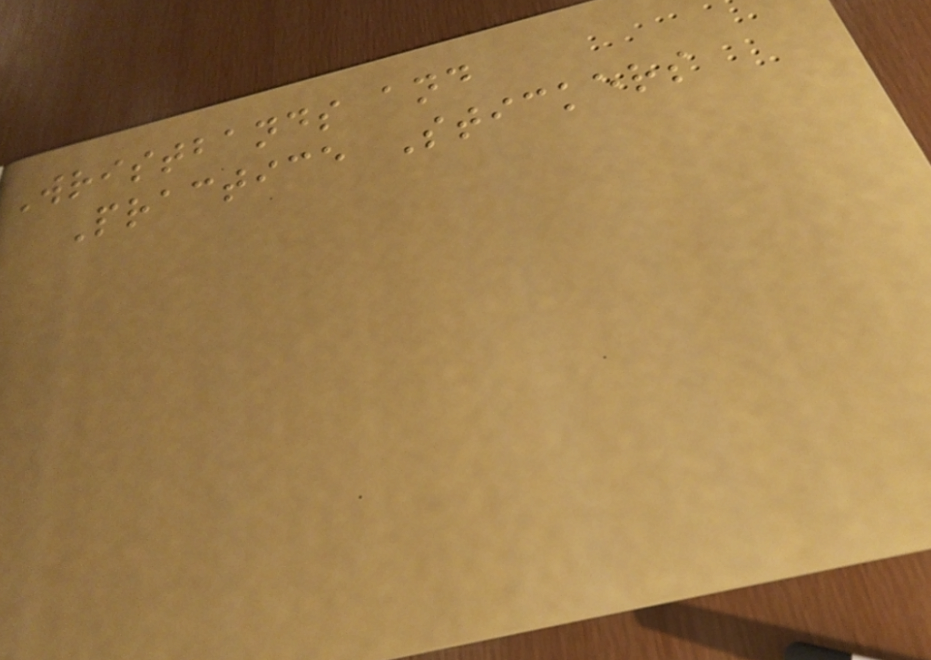Wristbands and
Practice Stickers
